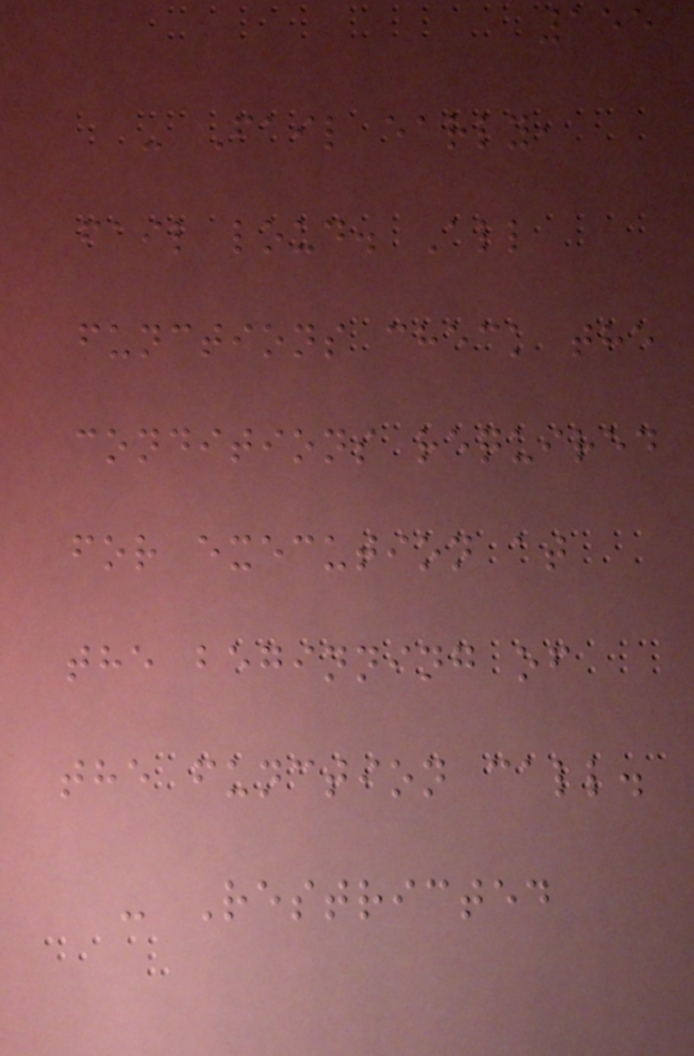155
- Fail early,
fail loud. All
functions check the
conditions required
for execution at
the beginning of
the function call.
- Restricted
